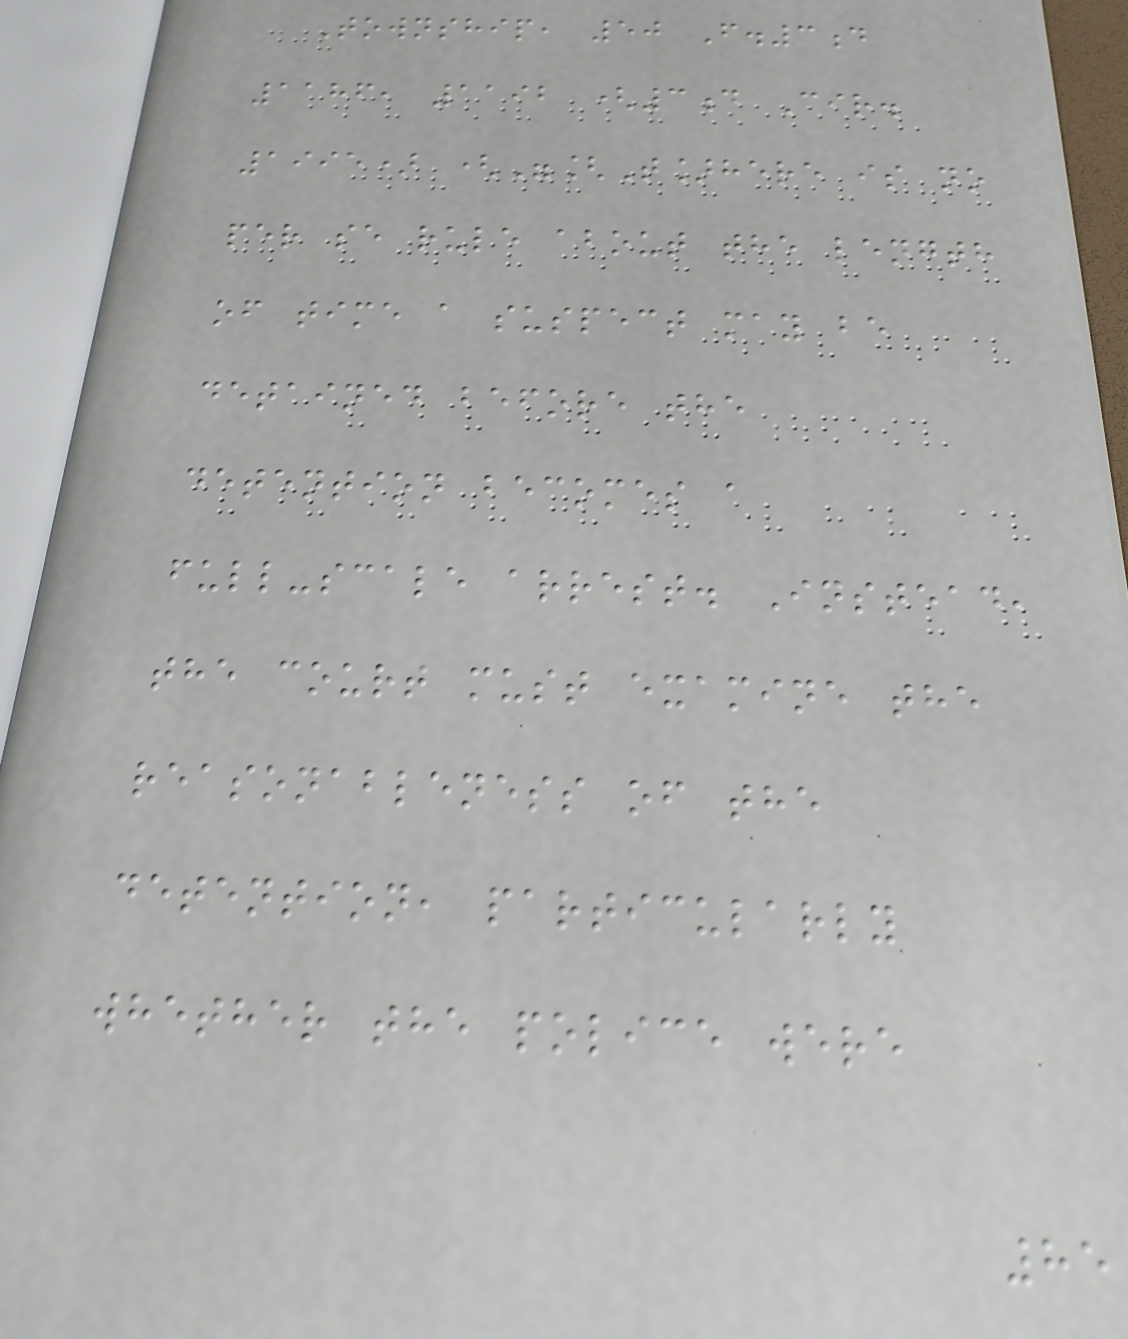Township, 50 F.3d
1186, 1192 (3d Cir.
1995) ("[T]here is no
per se rule about the length
of time a suspect may be
detained before the
detention becomes a
full-scale arrest. Instead,
the court must examine the
reasonableness of the
detention, particularly
whether the police were
85
